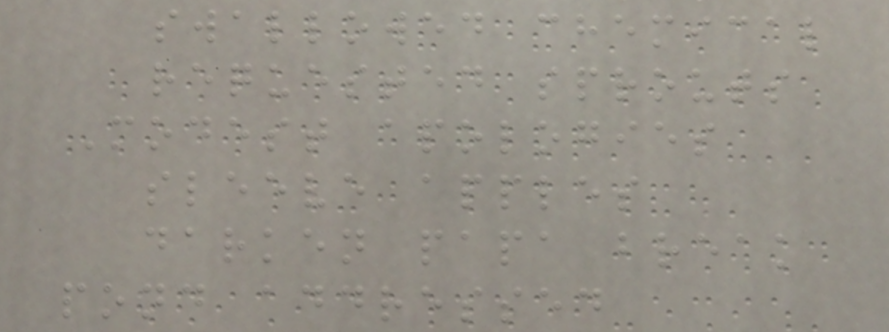swallowed chemical
requested sprouts
Modest apologies
sleeve apples
darken papa break
pond addressed
